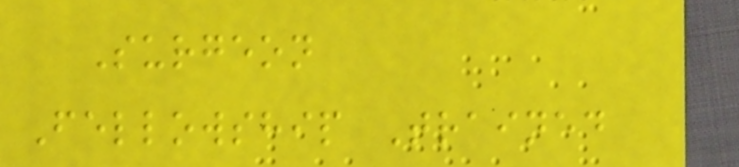Surgeon
Fellowship Trained
